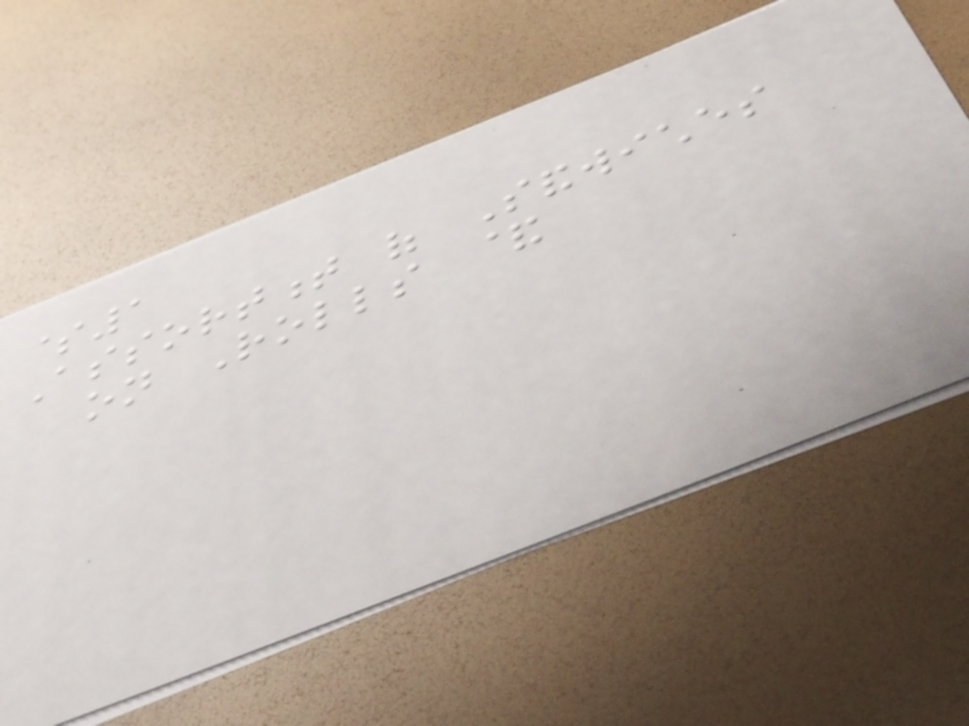$1
Assortment of Sandwiches
on Rolls &
